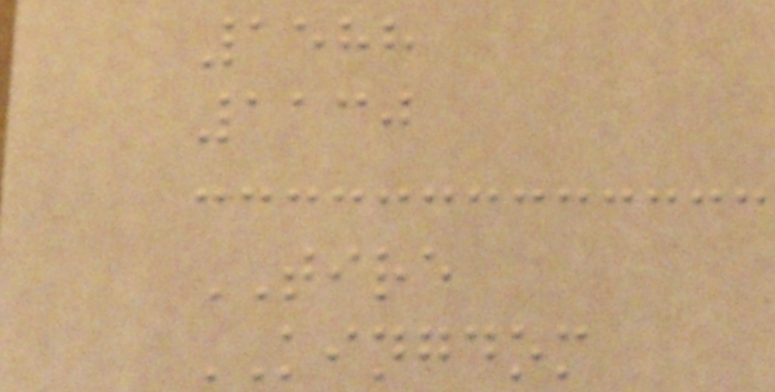1588
1130
TIRE
KINGDOM
